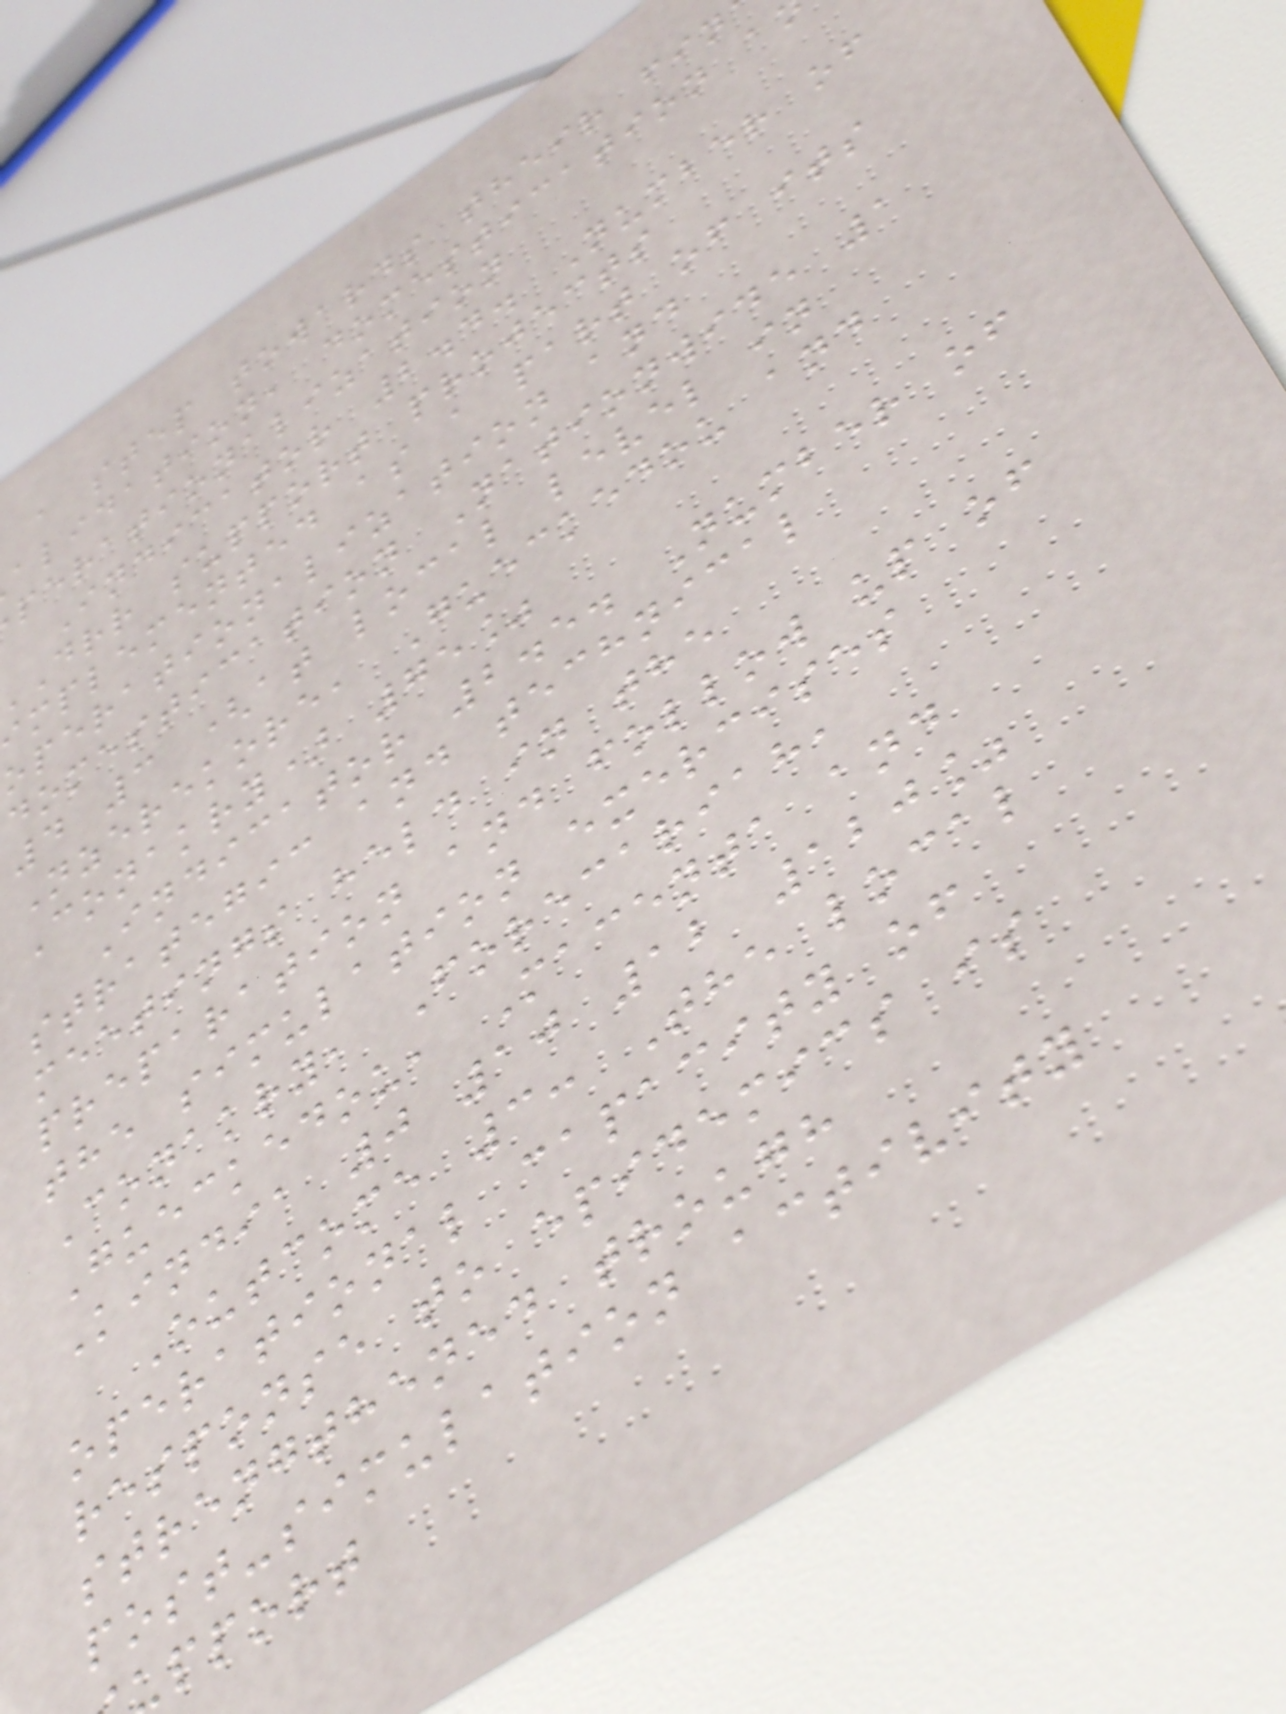a step towards their fin
alidation, domestication a
perationalization
Indicator 2.4. Number of
drr support projects
mplemented as a part of its
operationalization and
domestication Nationwide 1
4 3 (at local level in
Nzerekore, Gueckedou and
Conakry) 75%
Indicator 2.5. Number of
strategic and technical
meetings held in the
preparation and follow up of
the simulation exercises
Conakry, Forecariah,
Gueckedou, Macenta and
Kindia 0 10 12 120%
Outcome 3: The local
operational capacity of
response to epidemics is
strengthened trough
post-simulation activity
pport
